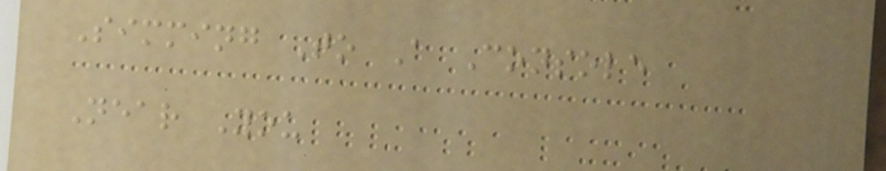Simming To A Console
Near You
